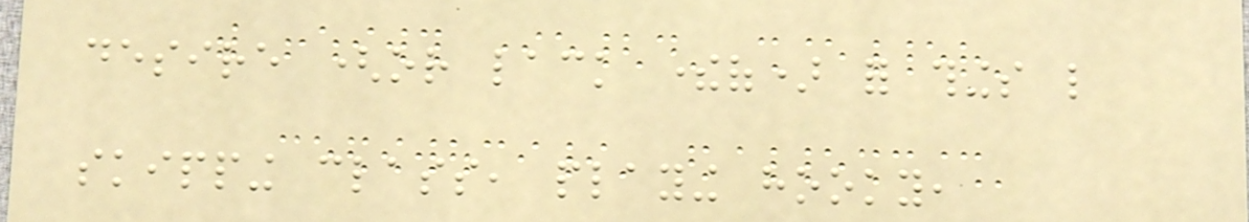desire (or lack thereof) for things like
skipping class, playing hooky,
